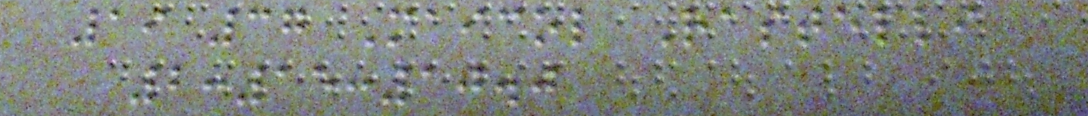19 37 Maicol Rastelli
2:15:10.0
